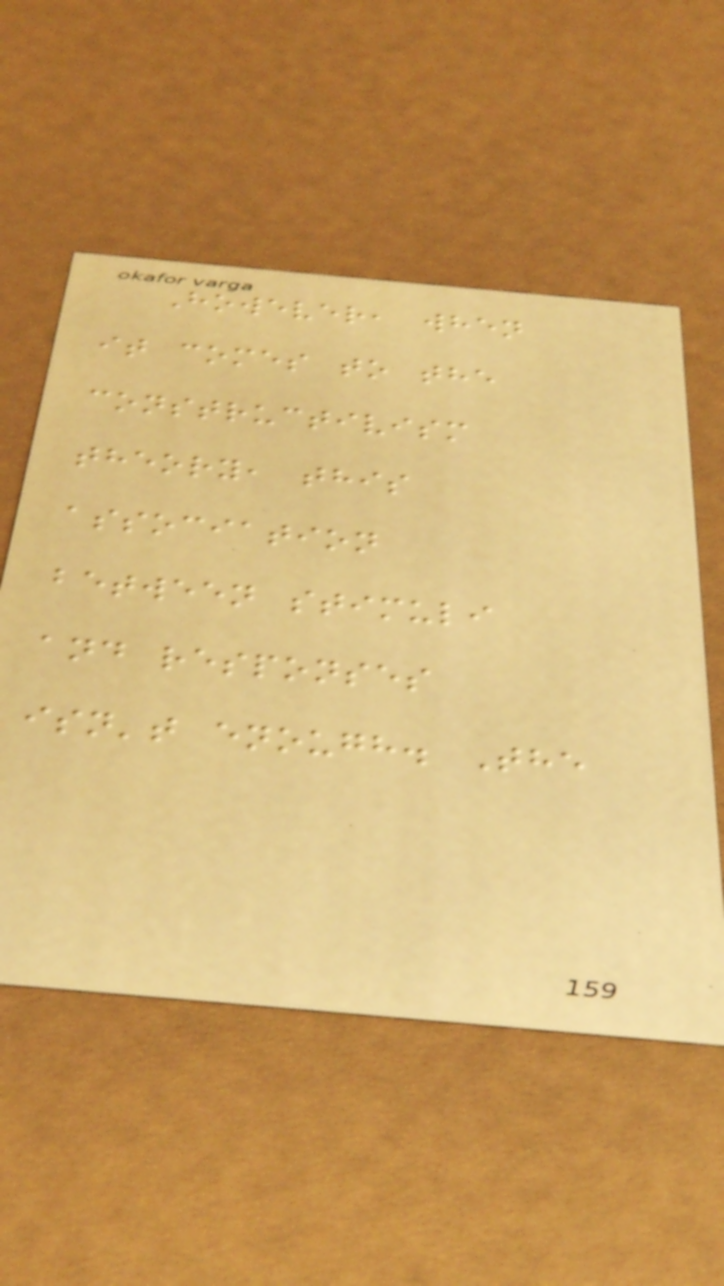However, when
it comes to the
constructivism
theory, this
association
between stimuli
and responses
isn't enough. The
